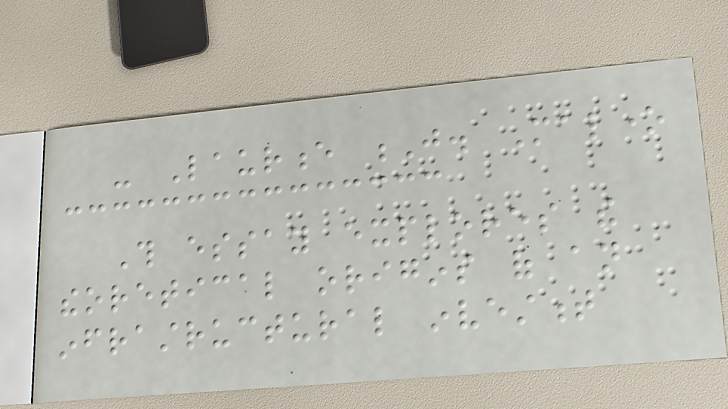- Laurence J. Malone
This essay explores the
theoretical origins of an
infrastructural investment
